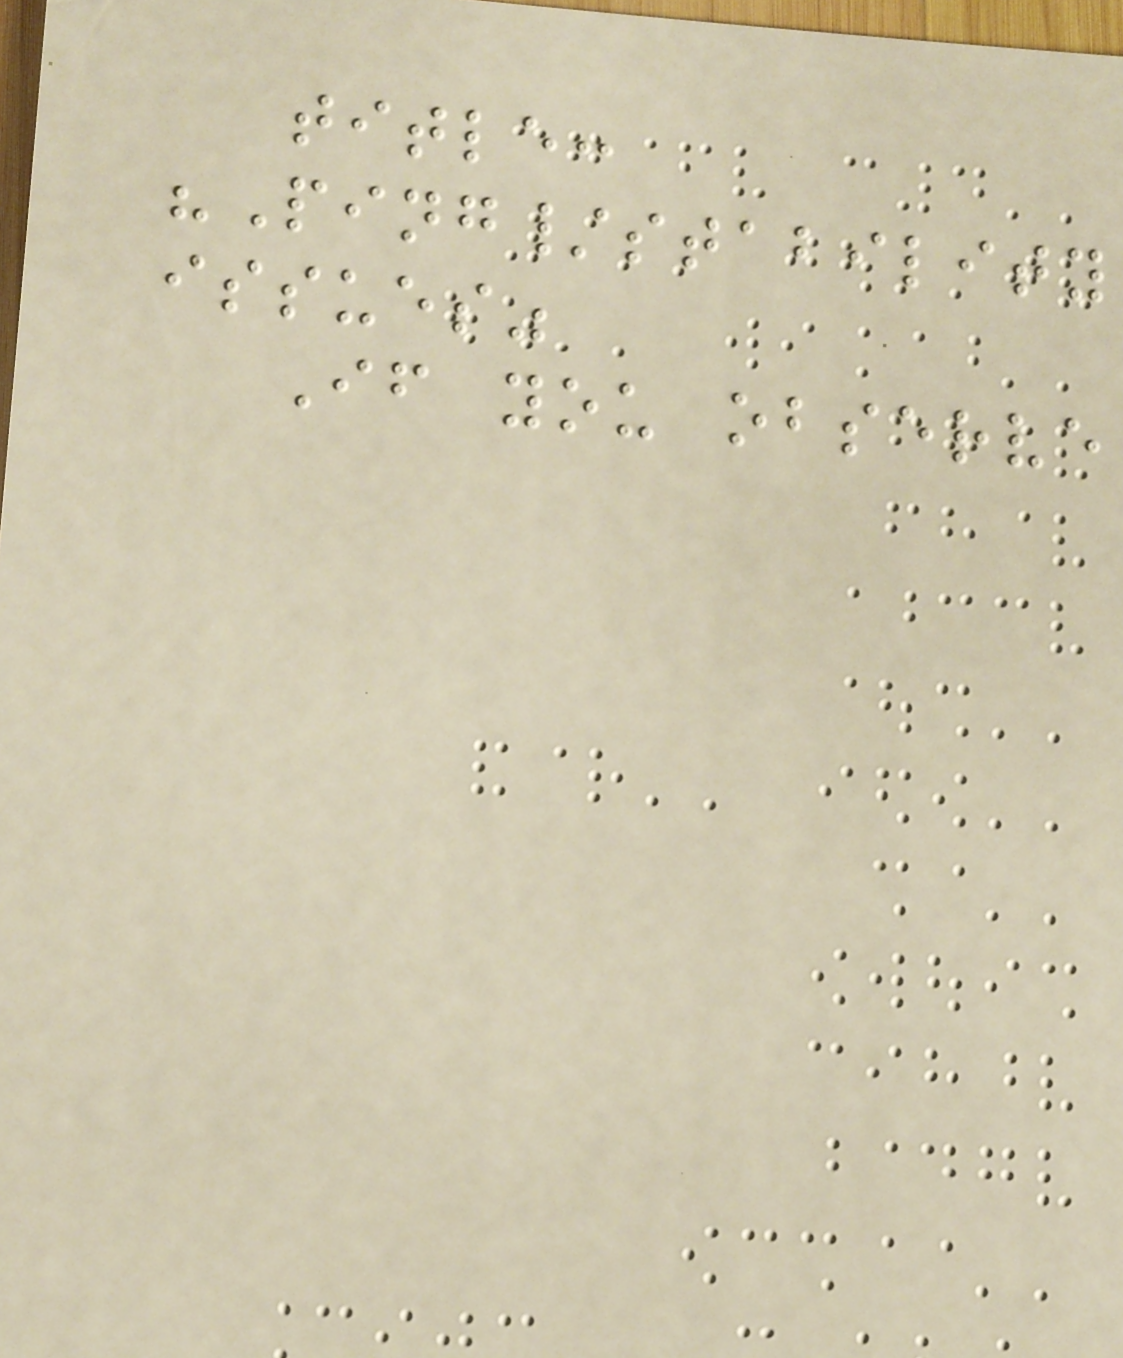title:
"Ping/stability
issues"
If you observe
